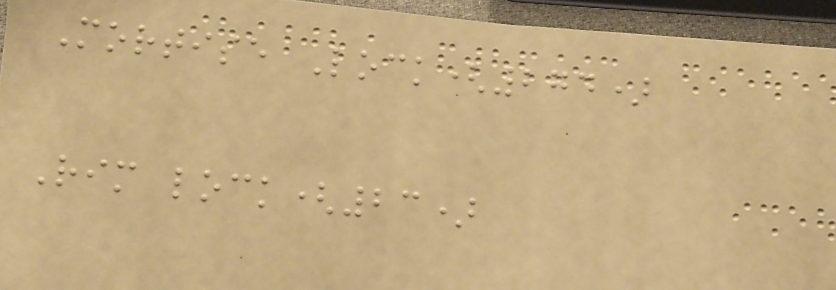Mortise Lock(274)
Rim lock(23)
